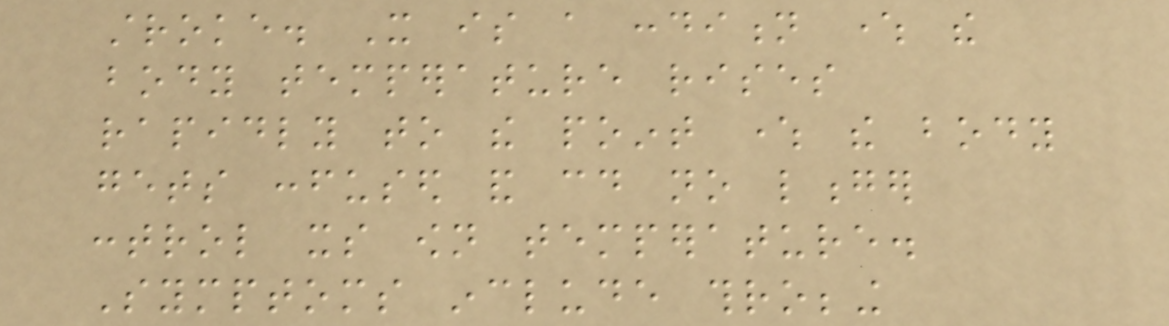stroke. It is a condition where the
body temperature rises
rapidly to the point where the body
gets confused and could no longer
control its own temperature.
Symptoms include throbbing
